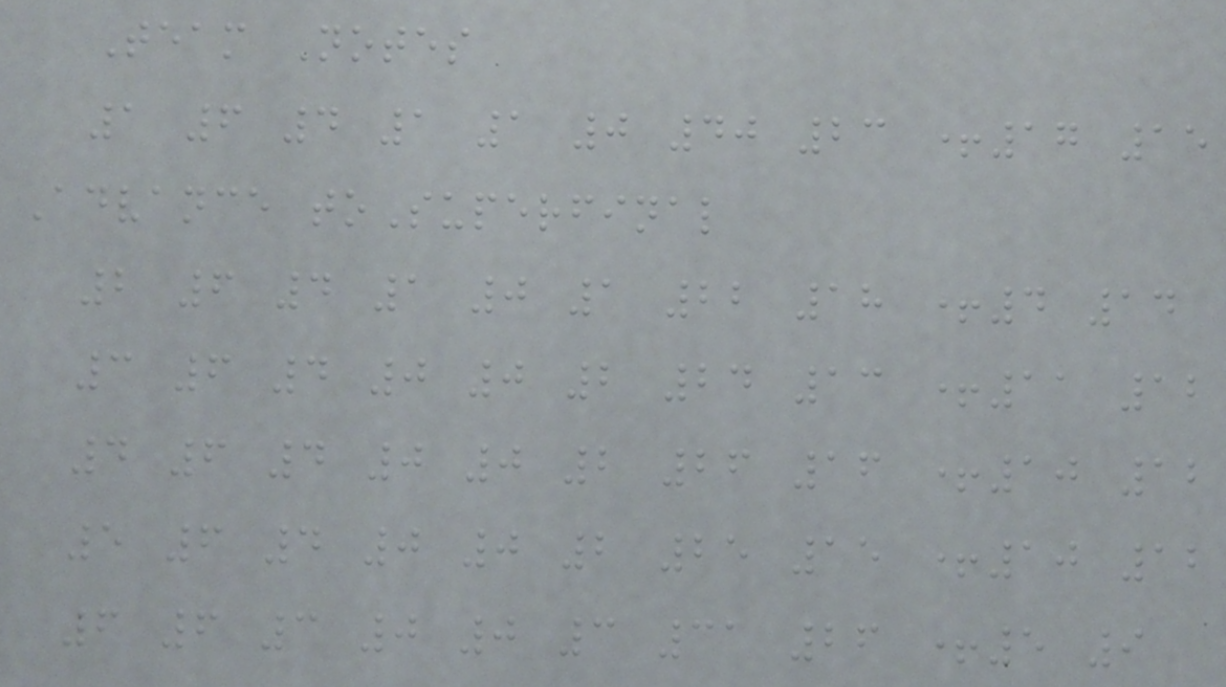Team Notes
1 6 4 1 1 0 40 23 +17 15
Advance toSuperfinal
2 6 4 1 0 1 22 18 +4 14
3 6 4 0 0 2 24 13 +11 12
4 6 4 0 0 2 26 16 +10 12
5 6 4 0 0 2 25 15 +10 12
6 6 3 0 0 3 31 26 +5 9
